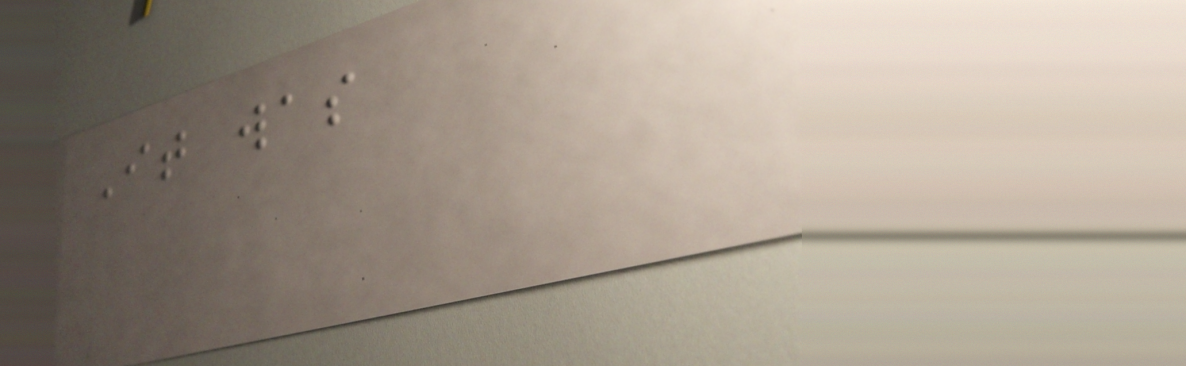It was
